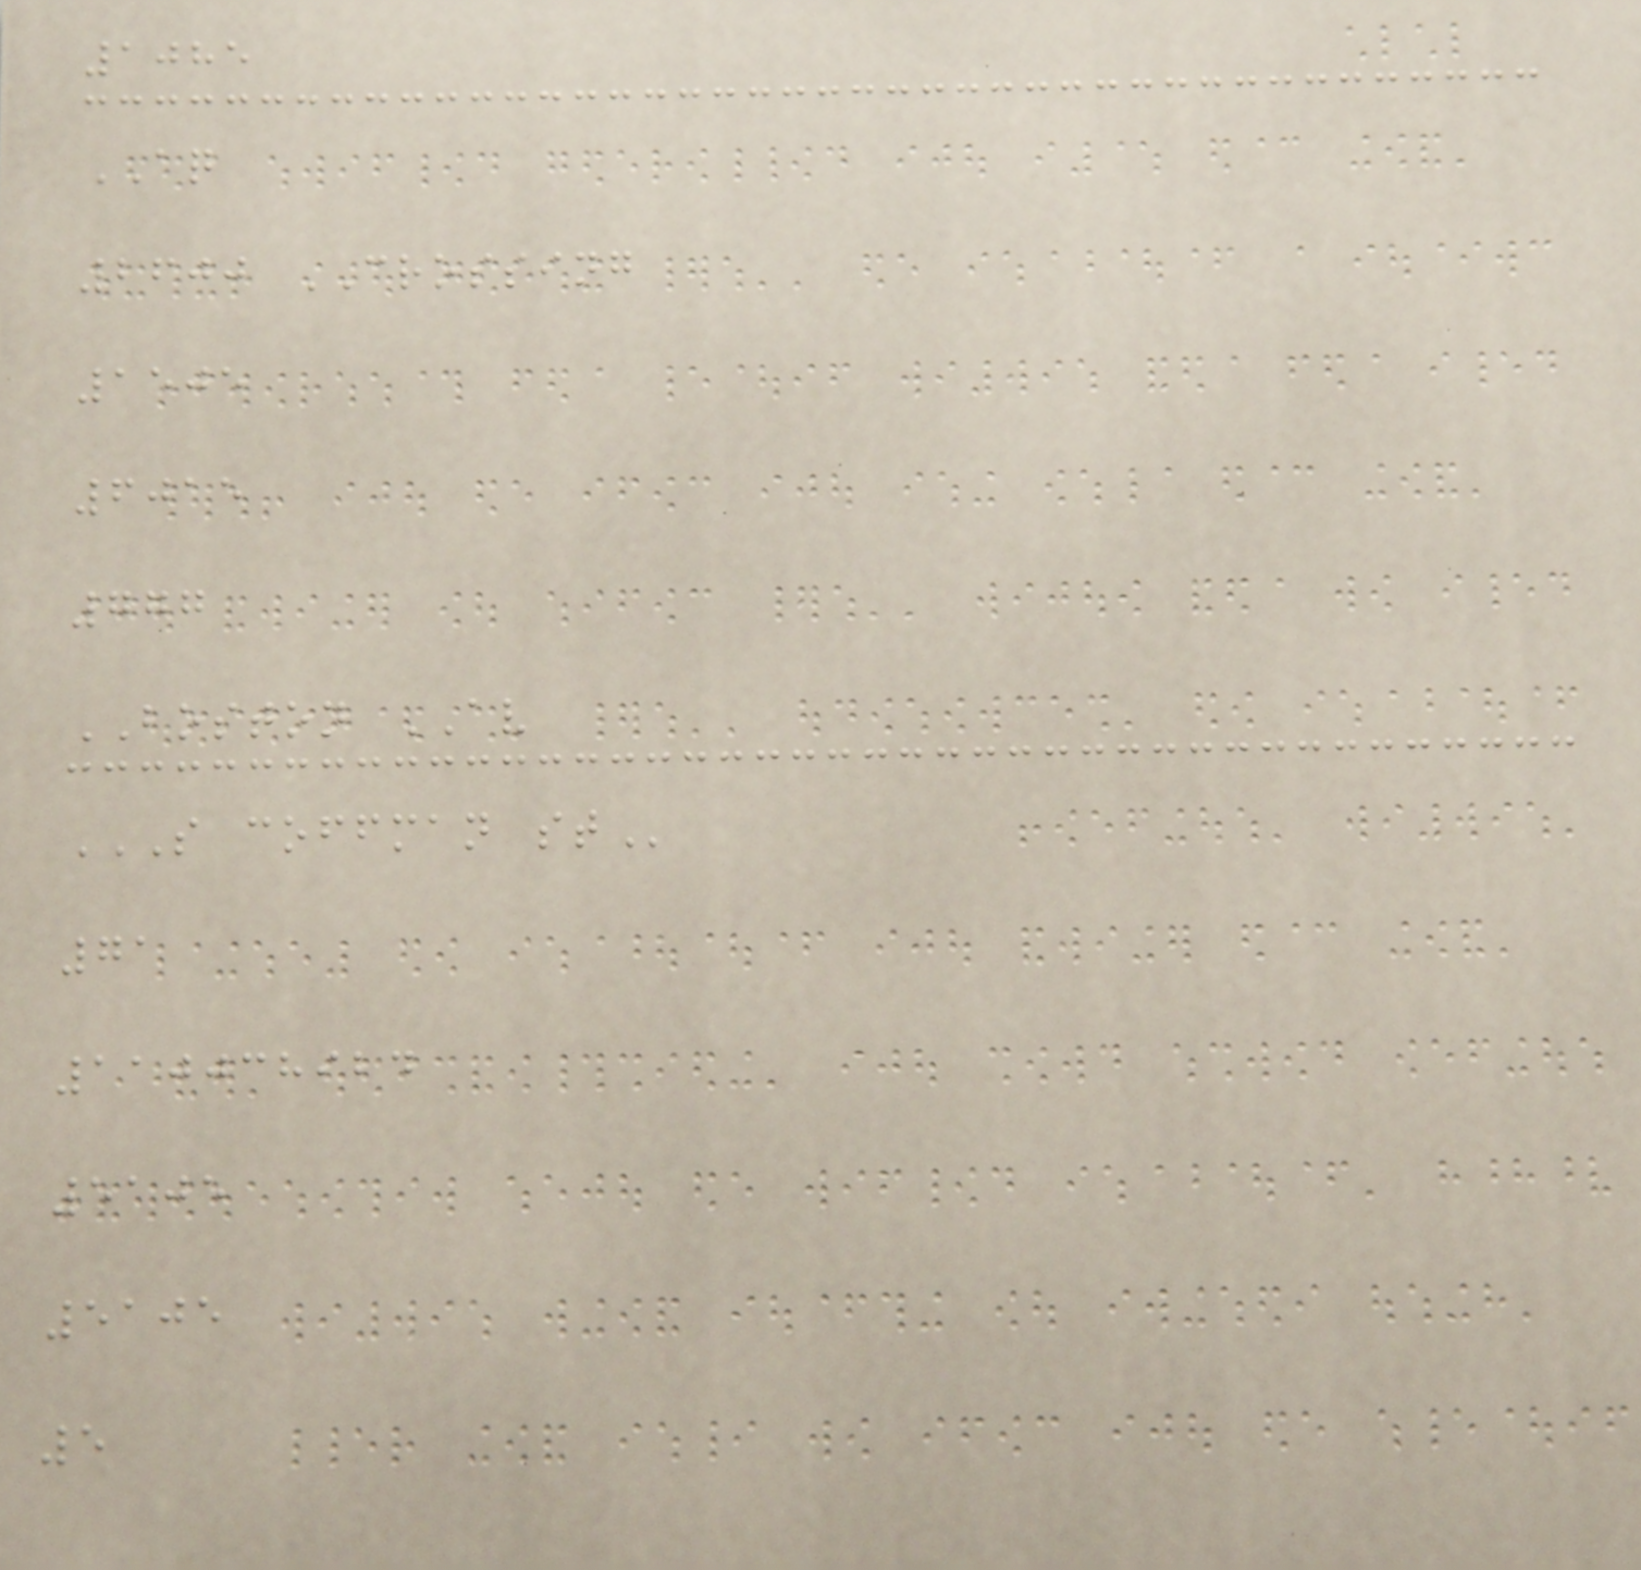1085
AQ
2600 CROSSING
1505
6015
777
BOSTON AV
S COFFMAN ST
71
110038924
5105
5105
5
